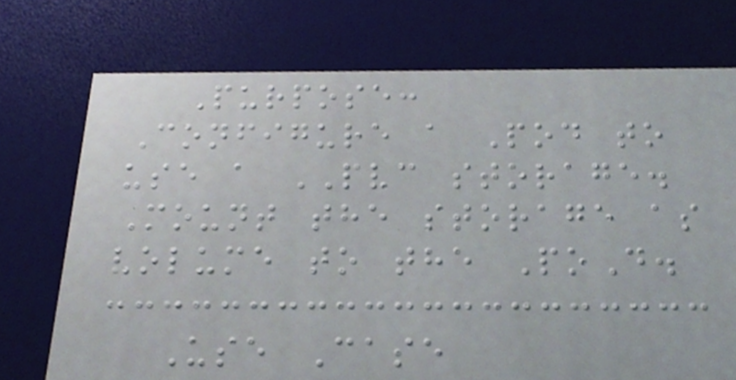Purpose:
Configure a Pod to
use a PVC storage.
Mount the storage as
volume to the PoD.
Use Case
